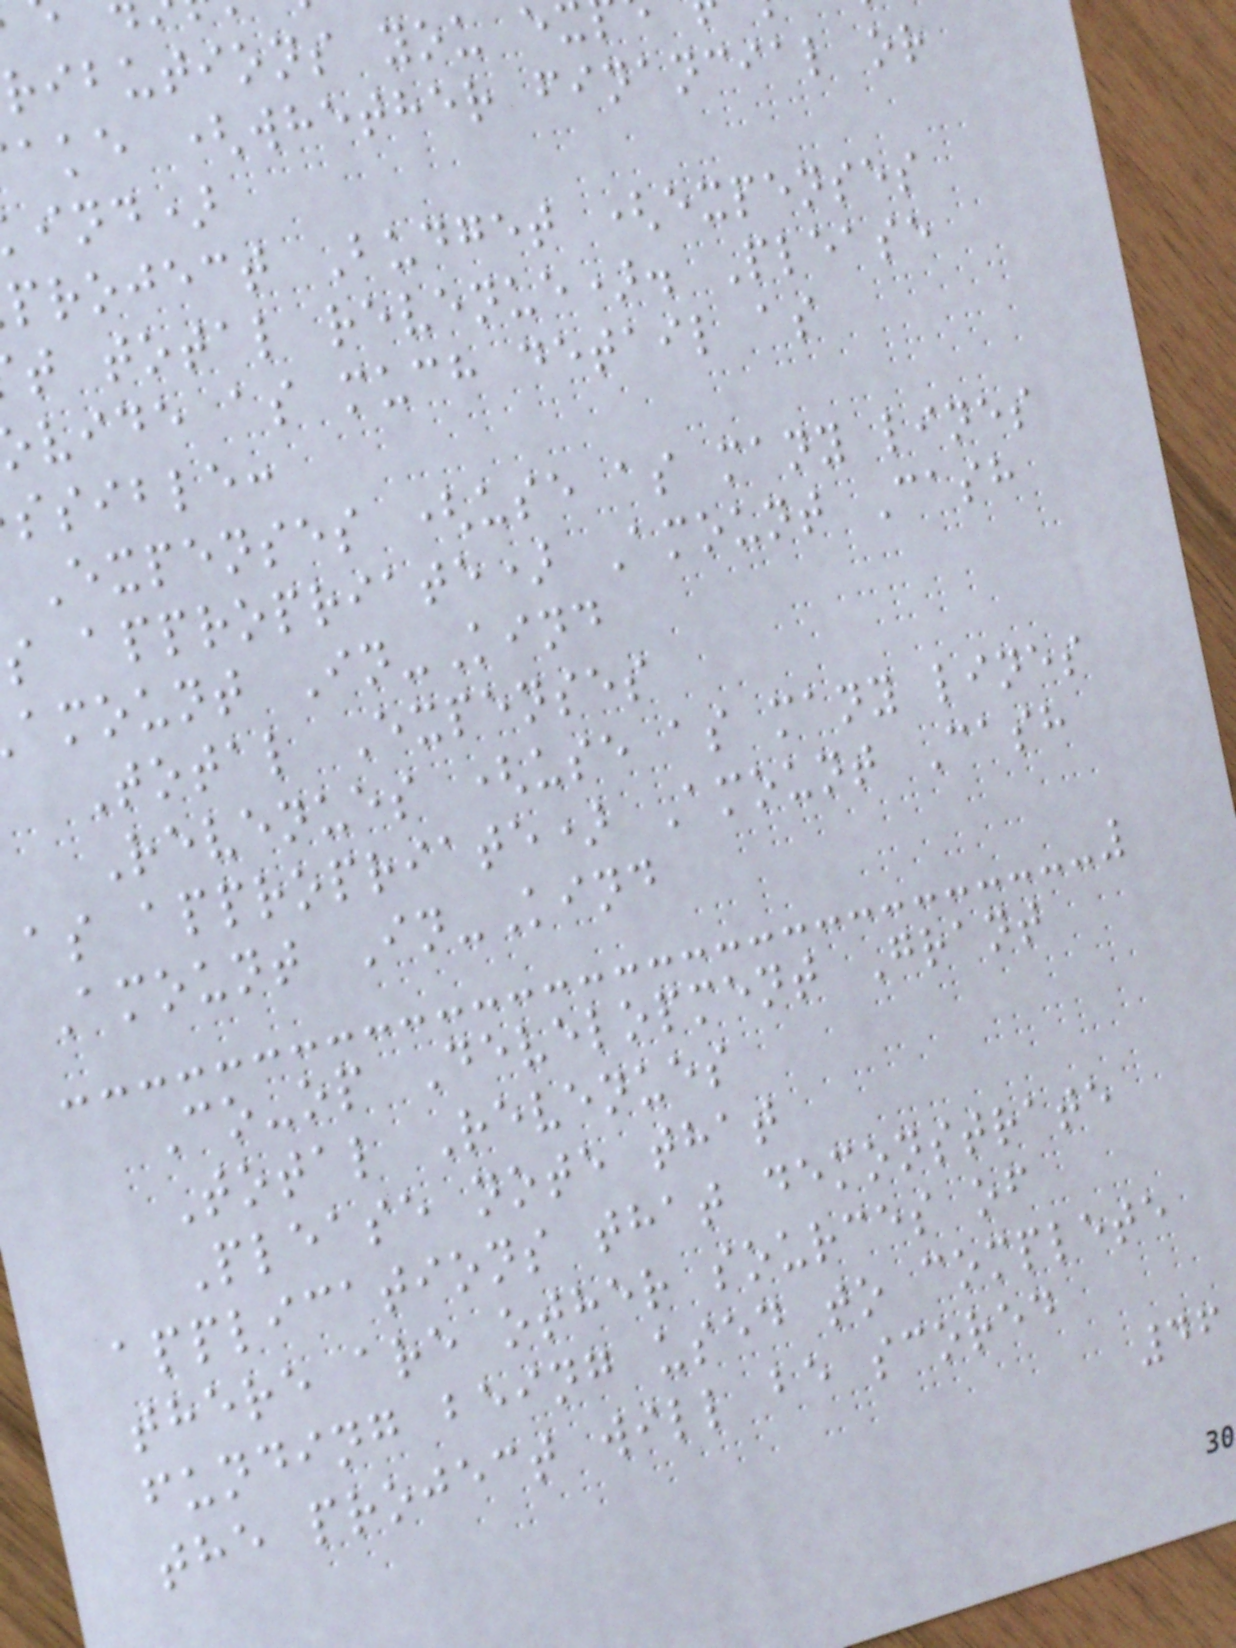ributions you e
ake (whether financial or
ind)
project Budget (expenses
t total revenue). Please
vide as much detail as
ssible:
Expenses (use as many lines
s appropriate) Amount Cash
amount In-Kind
Total Expenses
Revenues (use as many lines
as appropriate) Amount Cash
Amount In-Kind
Co-op Development Grant
Total Revenues
Please note that
applications that demonstrate
there are other sources of
funding being used to complete
the project will be scored
46
